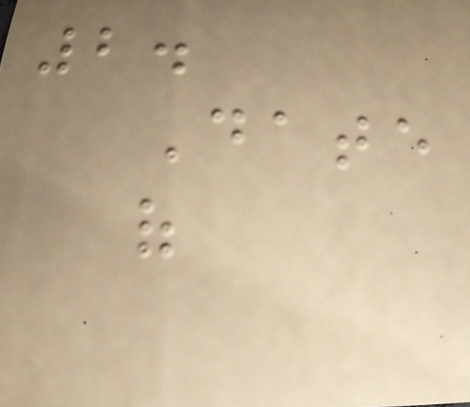2.
Date
of
